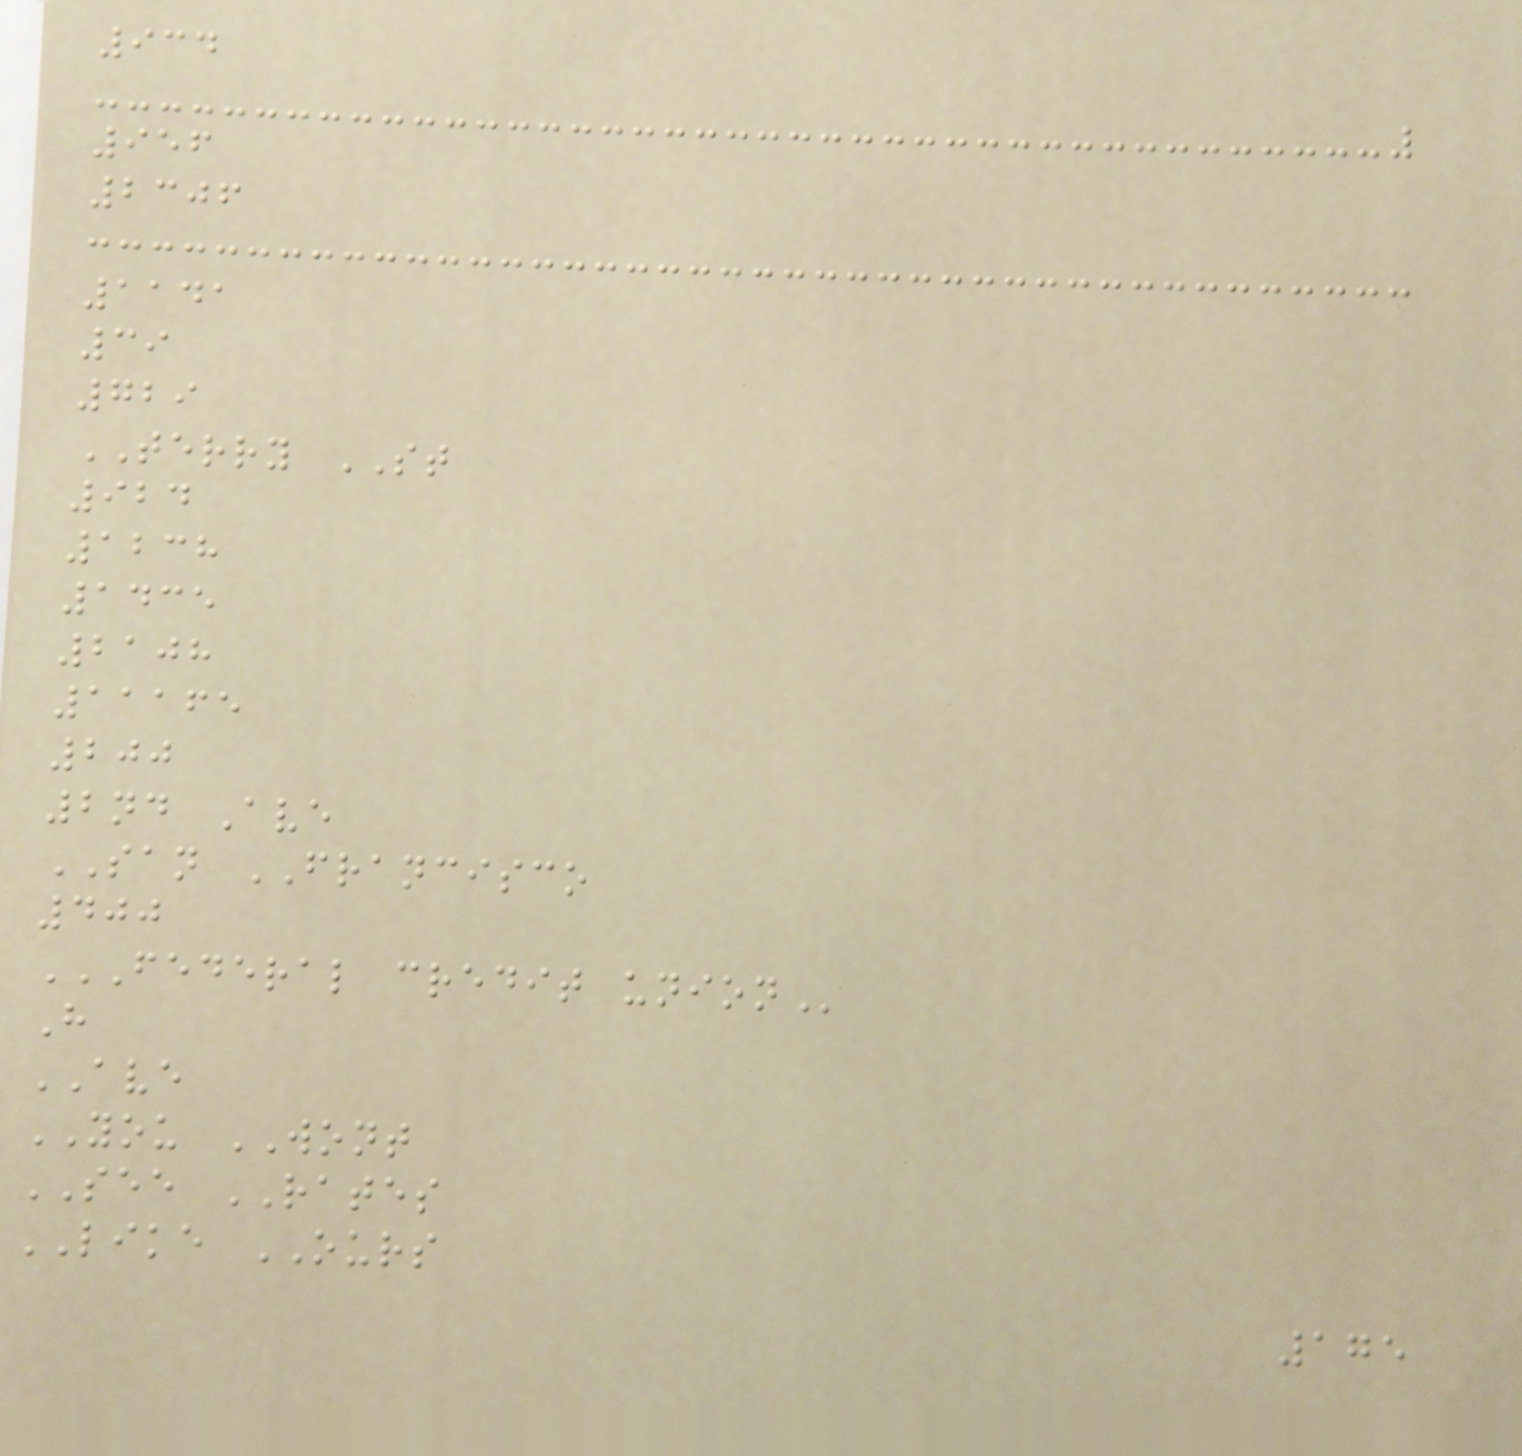934
956
2306
1141
39
729
TERRY ST
924
1238
1435
2108
11165
200
2nd Ave
SAN FRANCISCO
400
FEDERAL CREDIT UNION
H
AVE
YOU WONT
SEE RATES
LIKE OURS
175
